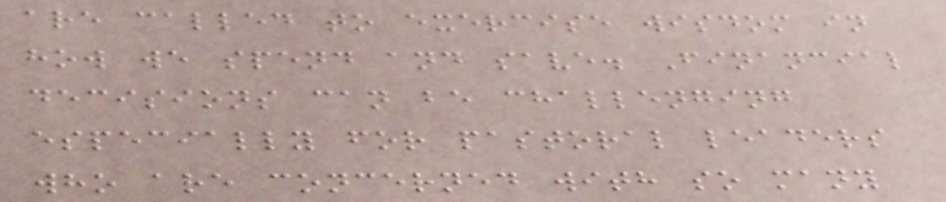are called to exercise wisdom in
how we spend and save. Financial
decisions can be challenging
especially for pastoral leaders
who are concerned with so many
